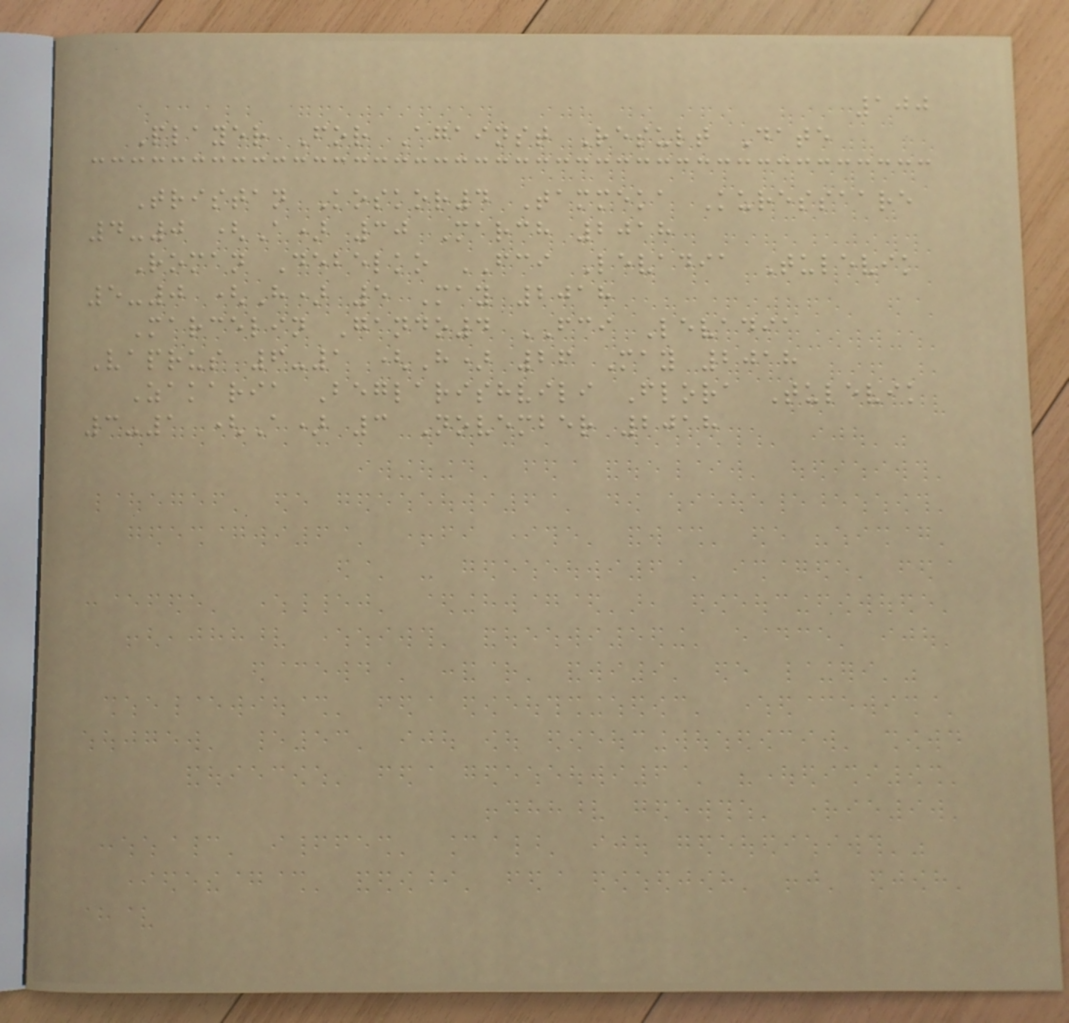100
Player For Against Result Date
Tristan Koskor4 Tammeka Kuressaare
4-0 (A) 30 March 2018
Roman Debelko FCI Levadia Tulevik
5-0 (H) 5 May 2018
Marcelin Gando4 FCI Levadia
Vaprus 6-1 (H) 26 May 2018
Zakaria Beglarishvili Flora Tulevik
3-1 (A) 3 November 2018
